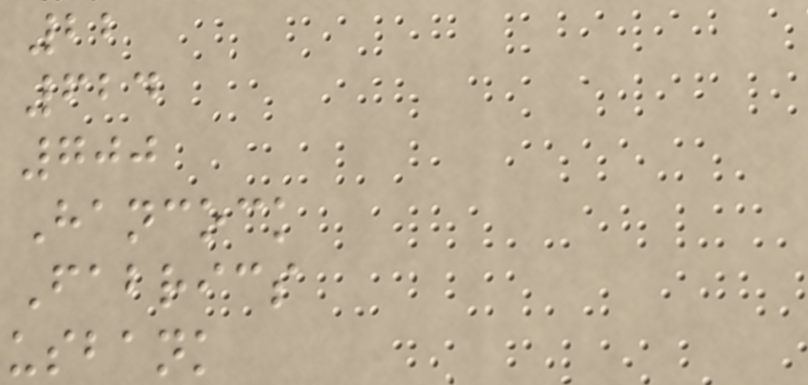22
624
700
Hancock
Fabrics
usbank
